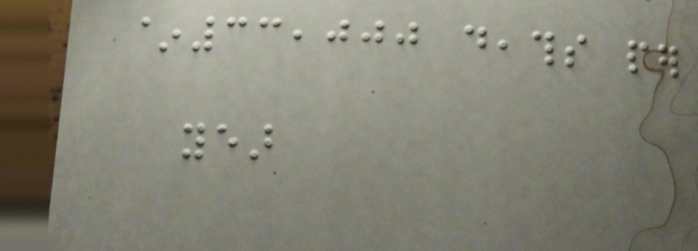~33,000 deaths per
year
